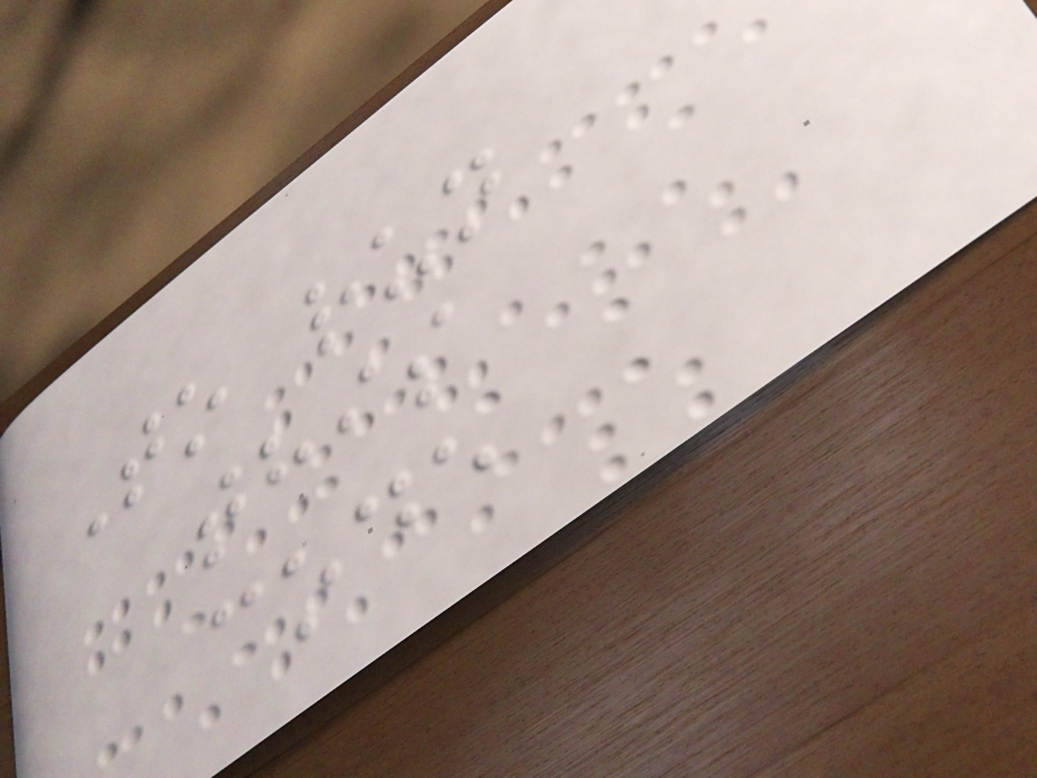To run
this
code
